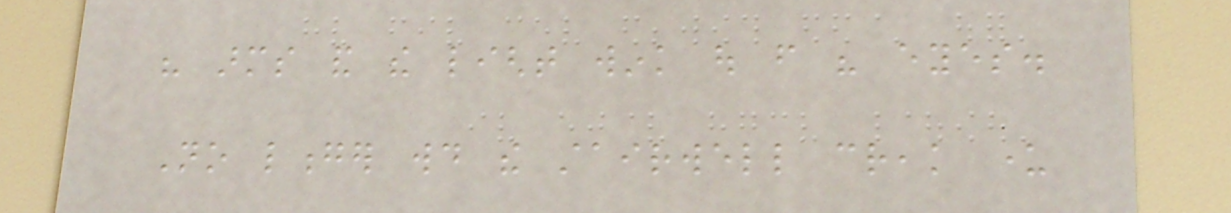his arms and the light wink out from his eyes.
No longer would the stairwell creak under
